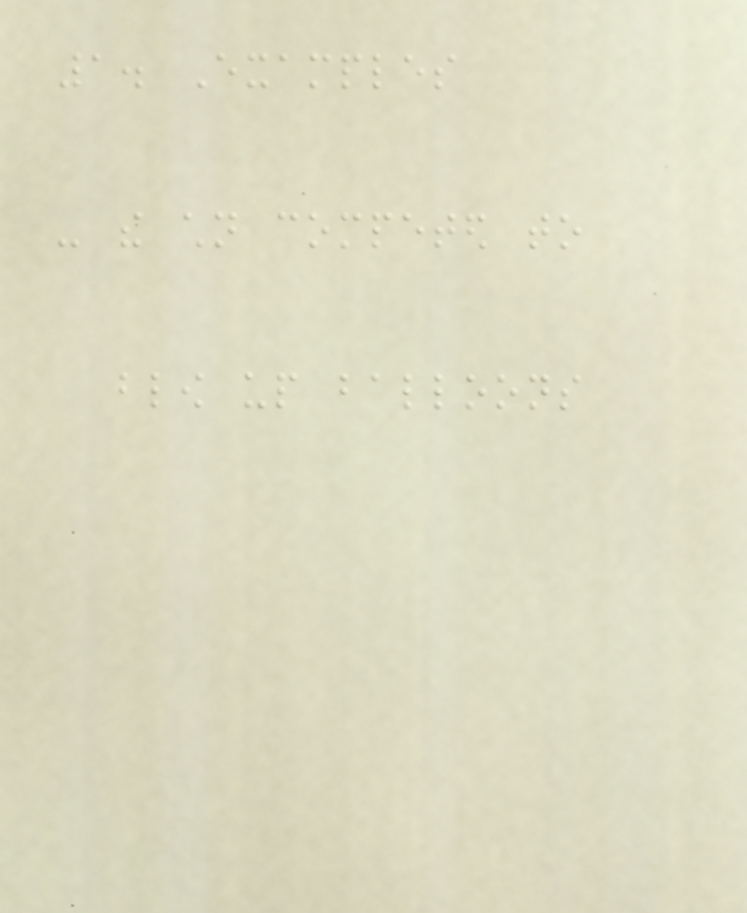1. Examples
- the children competed to
blow up balloons
